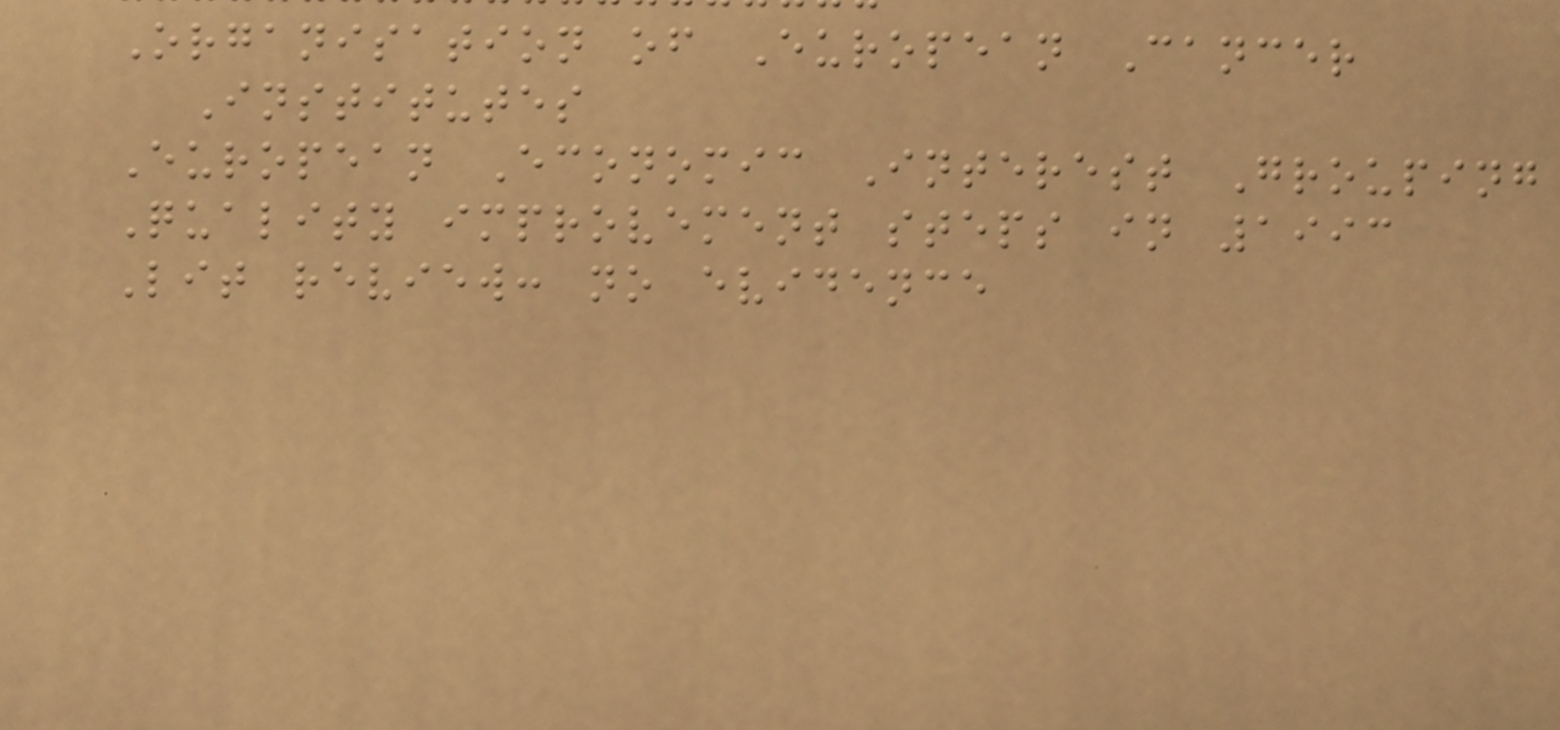Organisation of European Cancer
Institutes
European Economic Interest Grouping
Quality improvement steps in 1993
Lit review: no evidence
